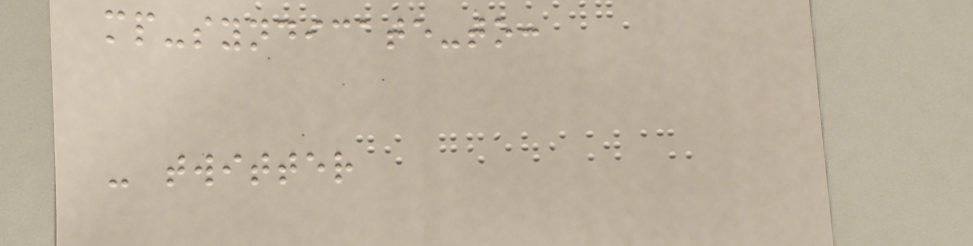mp-syndicate-to:
- twitter
